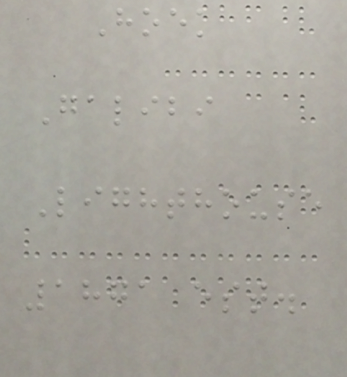Hoek
Galibi
Lighthouse
1871 est.
